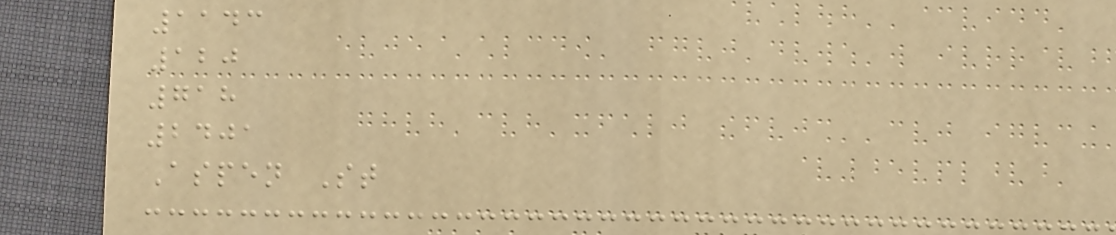1143
120
718
2401
Aspen St
